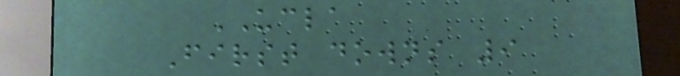UCLA
First downs 9
